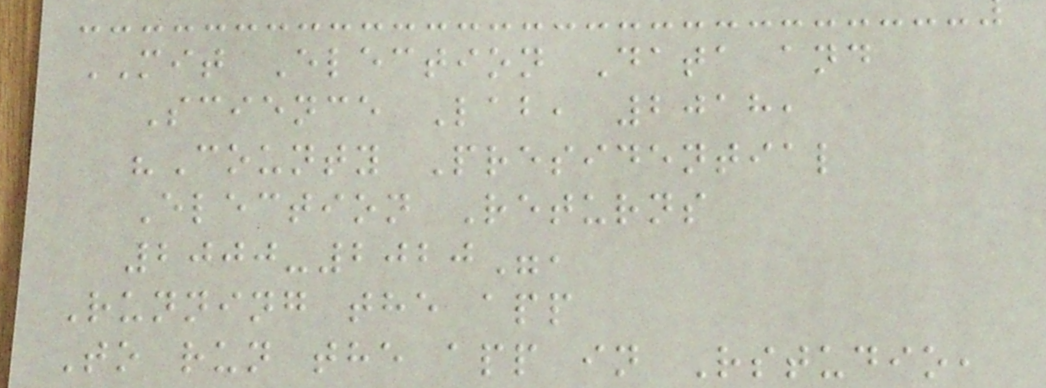MIT Election Data and
Science Lab, 2018,
"County Presidential
Election Returns
2000-2020",
Running the app
To run the app in Rstudio,
